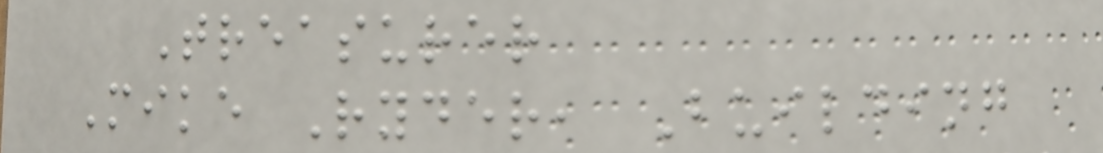Treasurer
Mike Ryder, Building
